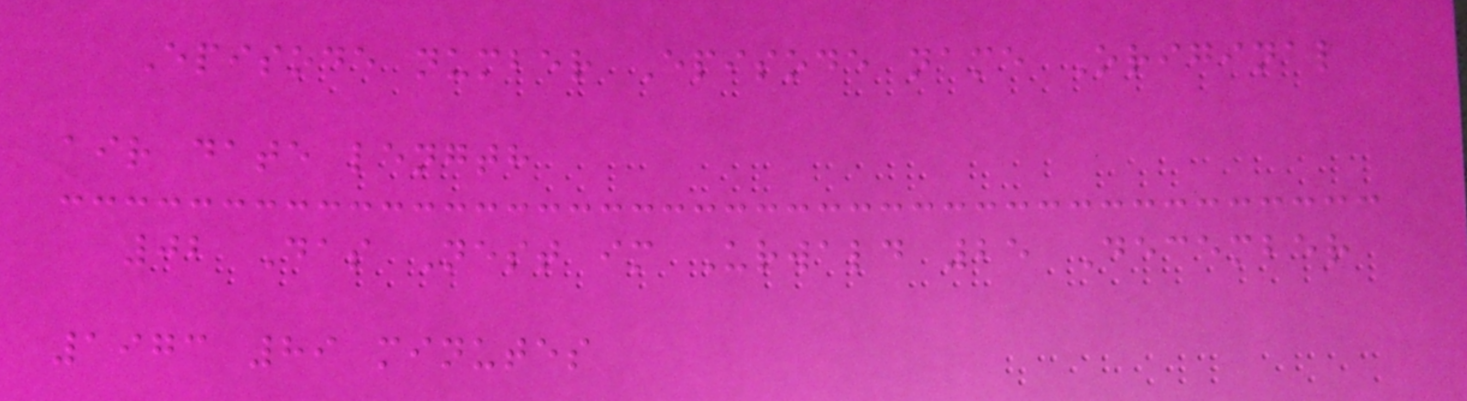Episode number Episode name Original
air date length
02 Das Nest im Urwald 25 December
1973 89 minutes
